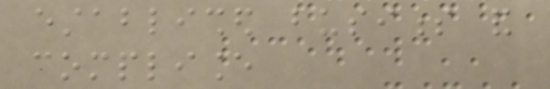established business and
compliance
